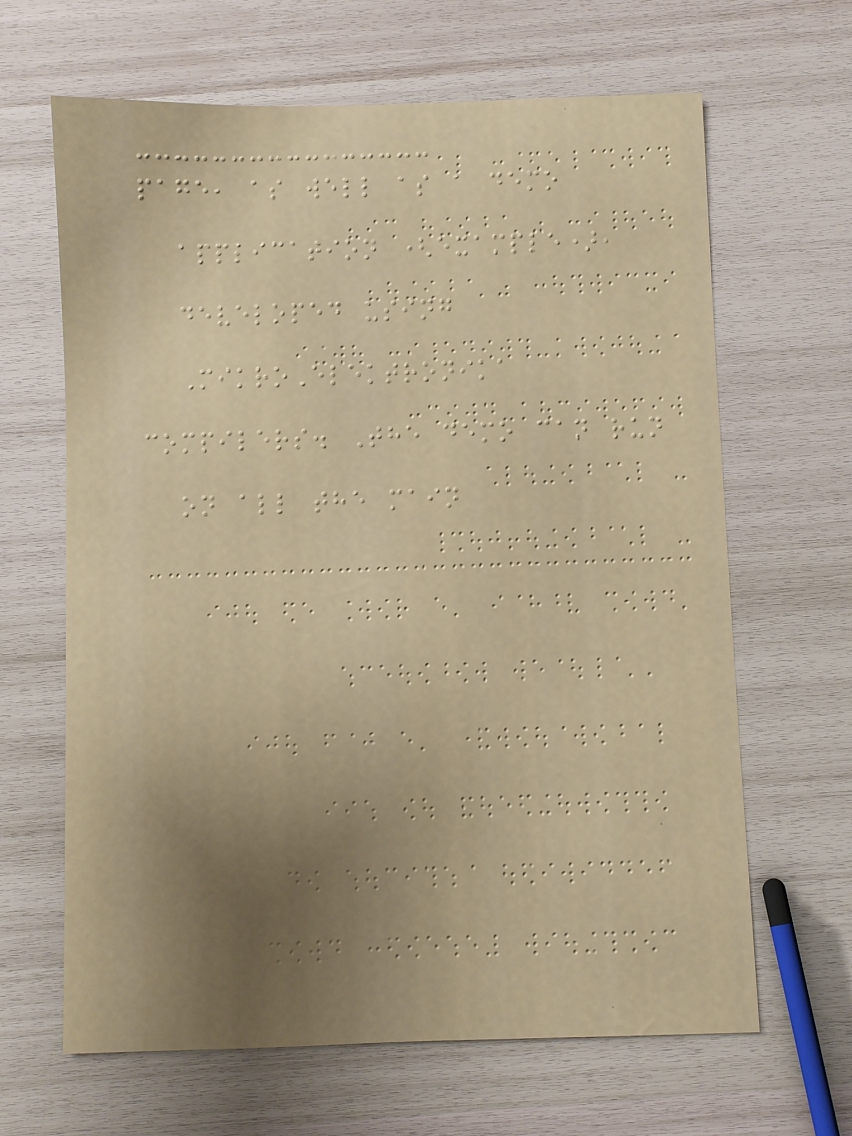page, as well as a demo
application (example),
developed using
MikroElektronika
compilers. The demo can run
on all the main
